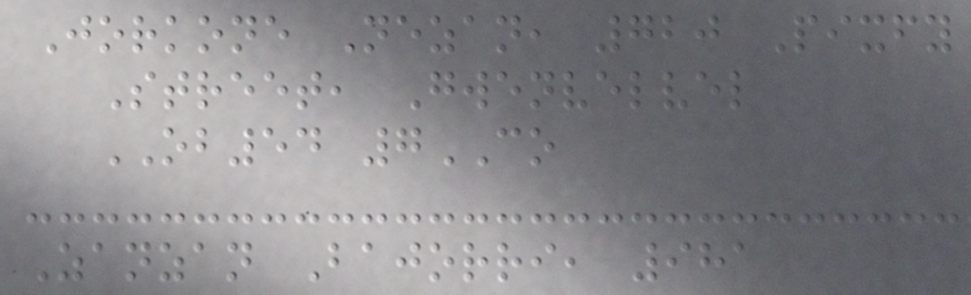Jorkone Nezan, 720 Pixfy
Street, Gwenvelvel
OB54 7CO
Zanzan Bajorri, 981
